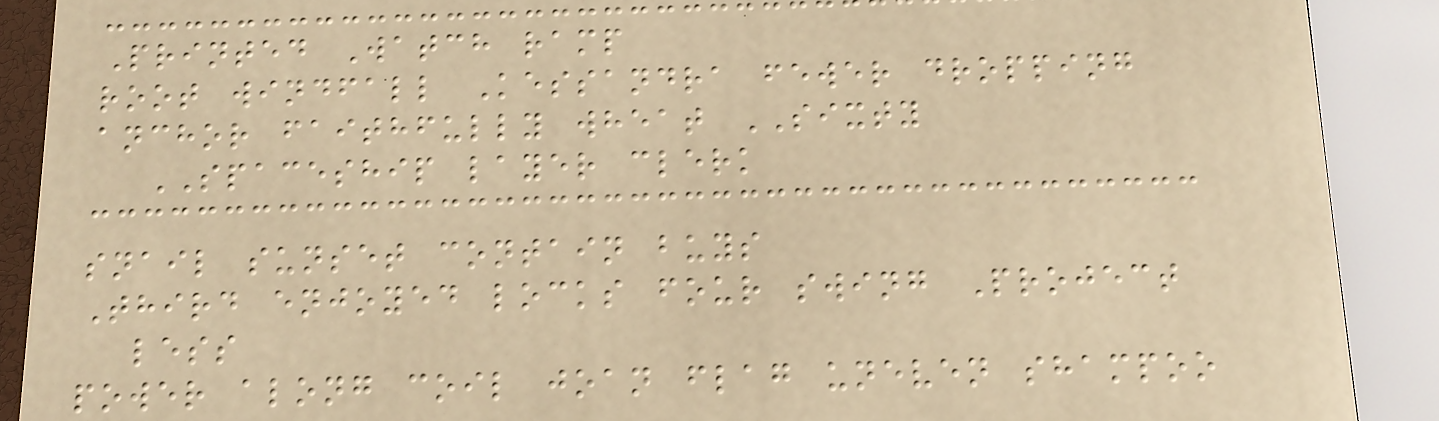Printed Watch ramp
root windfall Kessandra fewer dropping
anchor faithfully wheat SIXTY
SPACESHIP layer clerk
snail sunset contain buys
Third enjoyed locks four swing Project
less
power along coil joan flag uneven shampoo
